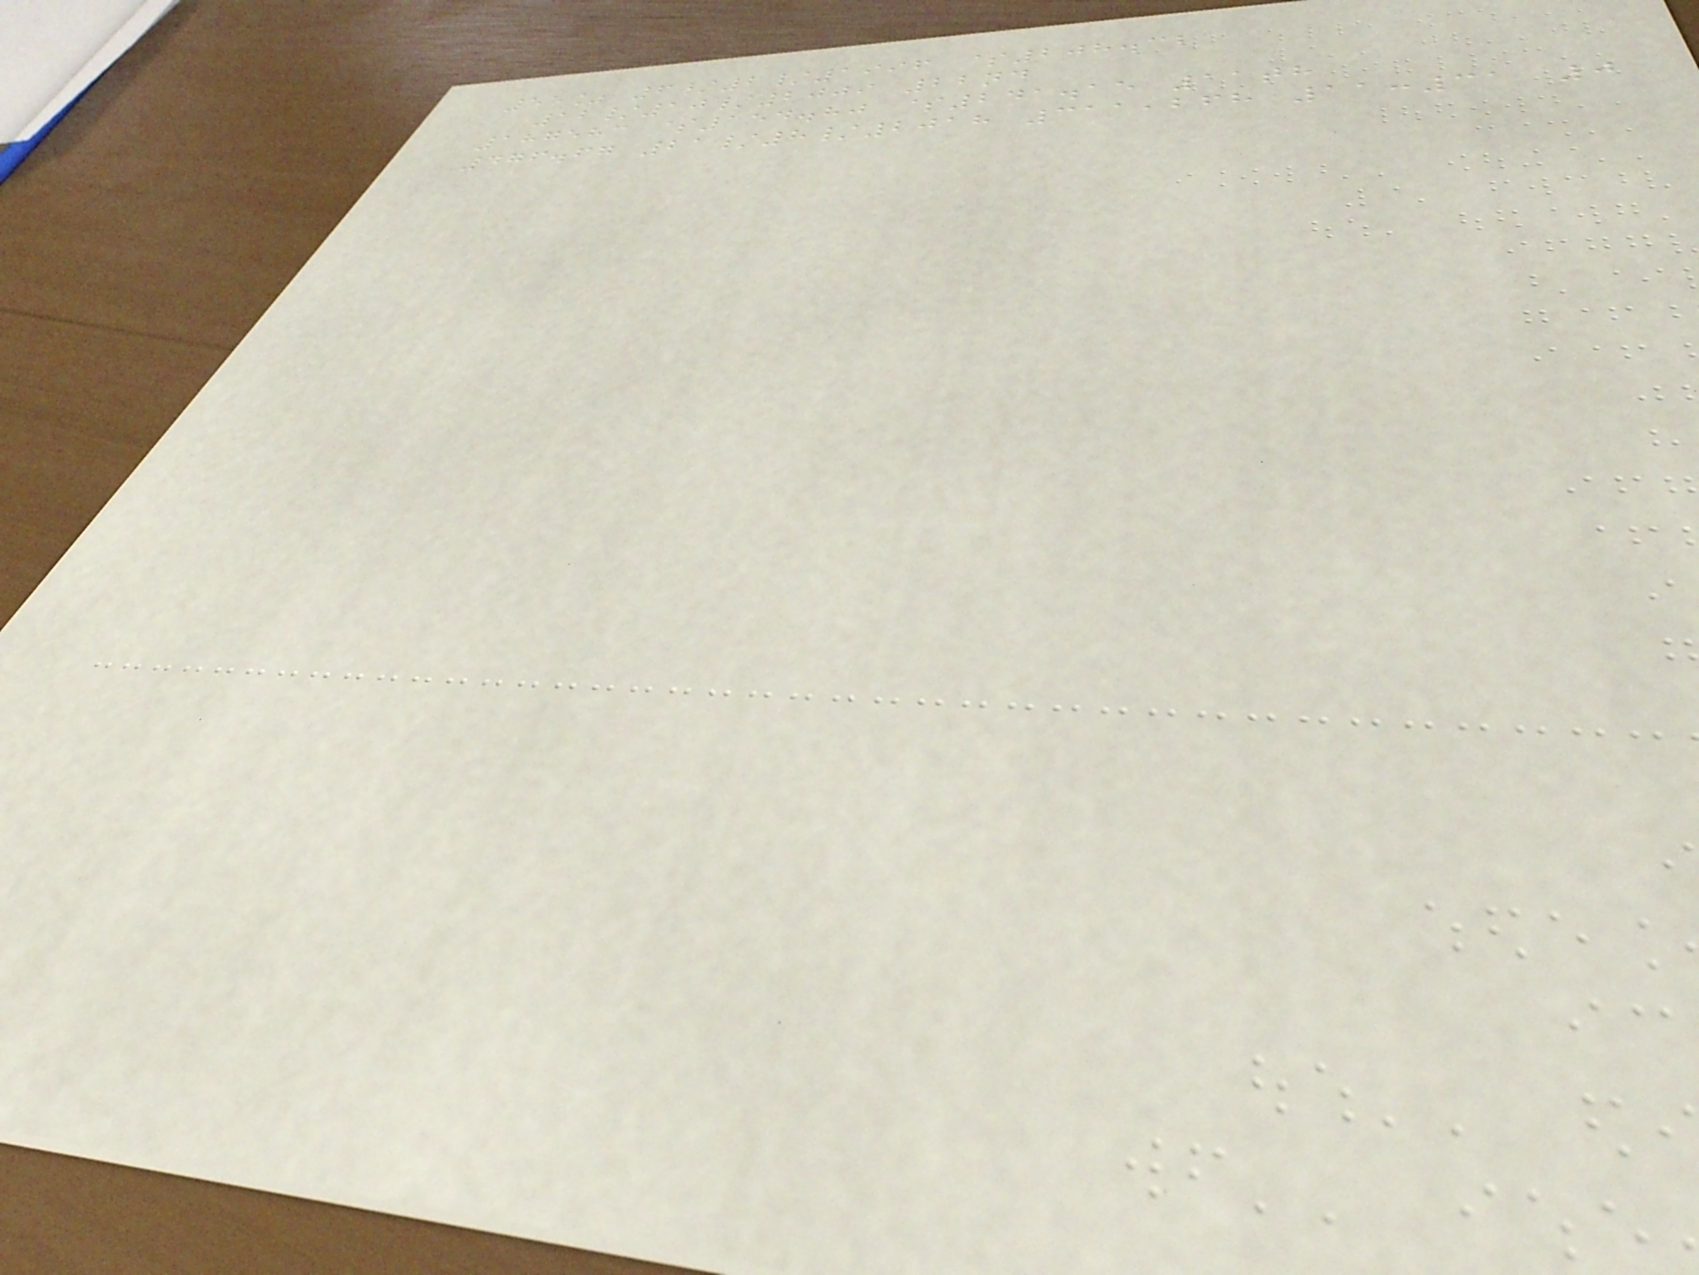55% 6/2/1996 $208.32
12/10/2009 22nd
187583 $154.80 $241.15 11th
476.67 21/8/2018 311,268 11:31 0
